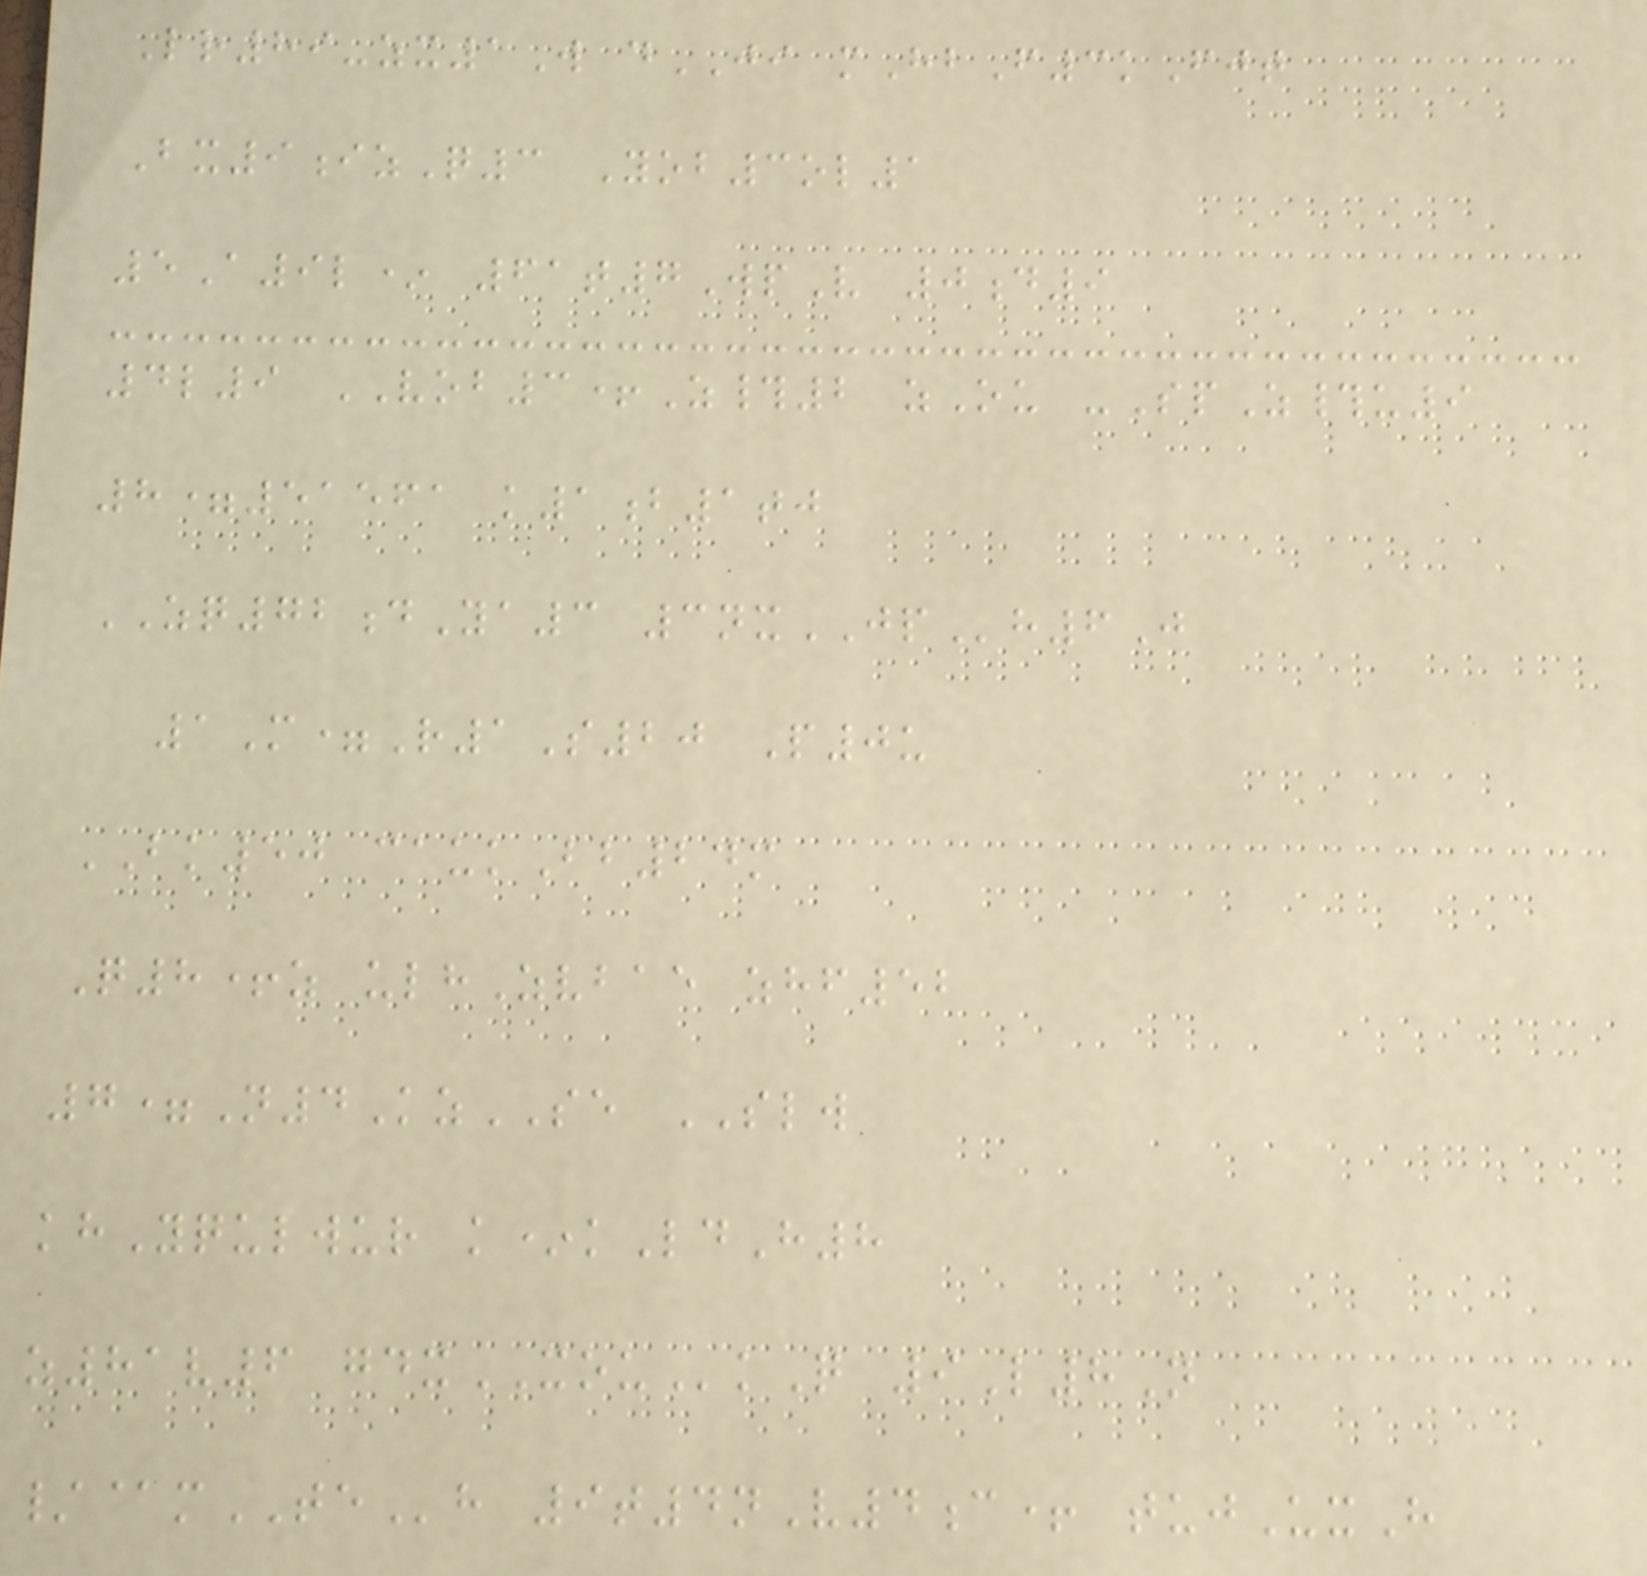Lr89-zx1W dJI mHbF3kFjt
Bx9izQ3 Yob3ol1
5A9l* 61t7WpV 0d9
4l9 VOB3+Z#2 zOu -SpZ#u9
8=51561 k1b1tj
ZQ72dYa3 3nxJPh6J
1M=R1S20 P0u
BK50 caukBb24m
Q8+z ulhZvbae zhf52
7=N4KzSE SLW
khYqulwur k*kLdH8
z81v6 gdxXOUkQ 9L8N
/@mTEh 9t4nV4c+ tujUxH
